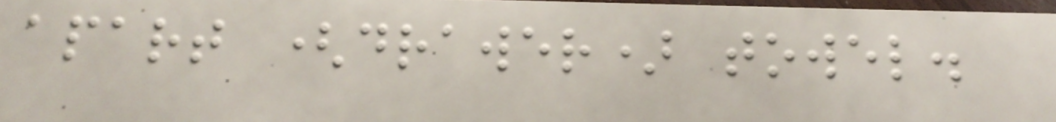apart (drawer) towel.
